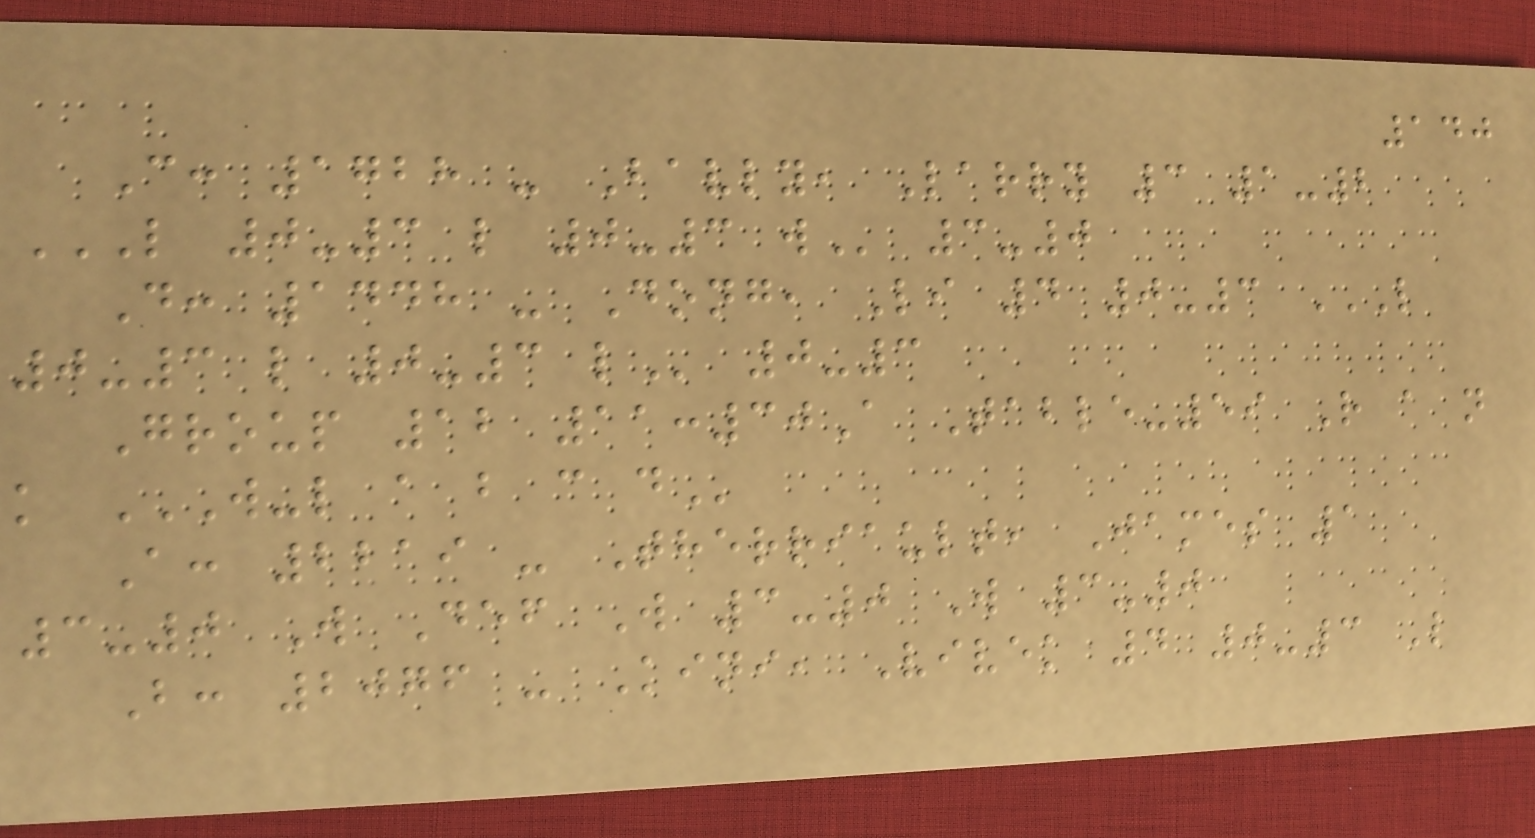140
C: 1728 - Bavly, Larry 3 1-2
L 0-3 L 0-3 W 3-0
D: 1448 - Dong, Li 4 0-3 L
0-3 L 0-3 L 0-3
Group 12 11:30A Table-59 R a n
k W-L A B C D
A: 2219 - Therriault, James 1
3-0 W Def W 3-0 W 3-0
B: 2076 - Kini, Vivek 4 0-3 L
